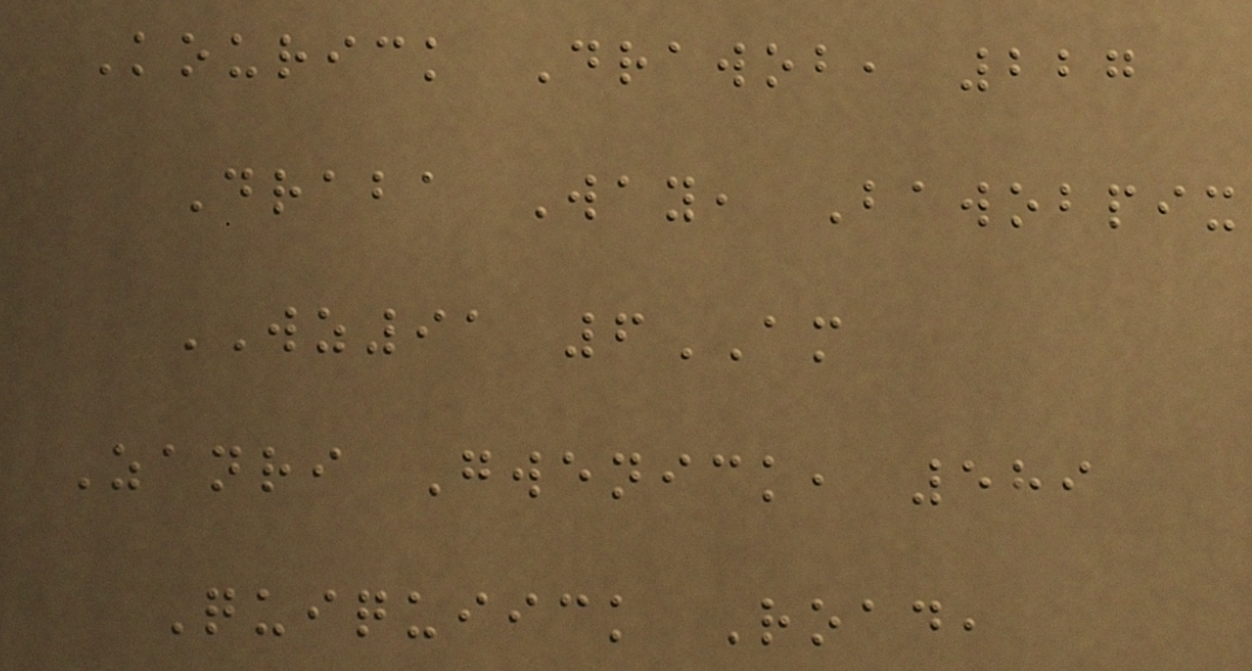Kourick Drawob, 227
Draba Way, Bawobpix
WZ91 6AM
Zanri Gwenick, 589
Quiquiick Road,
